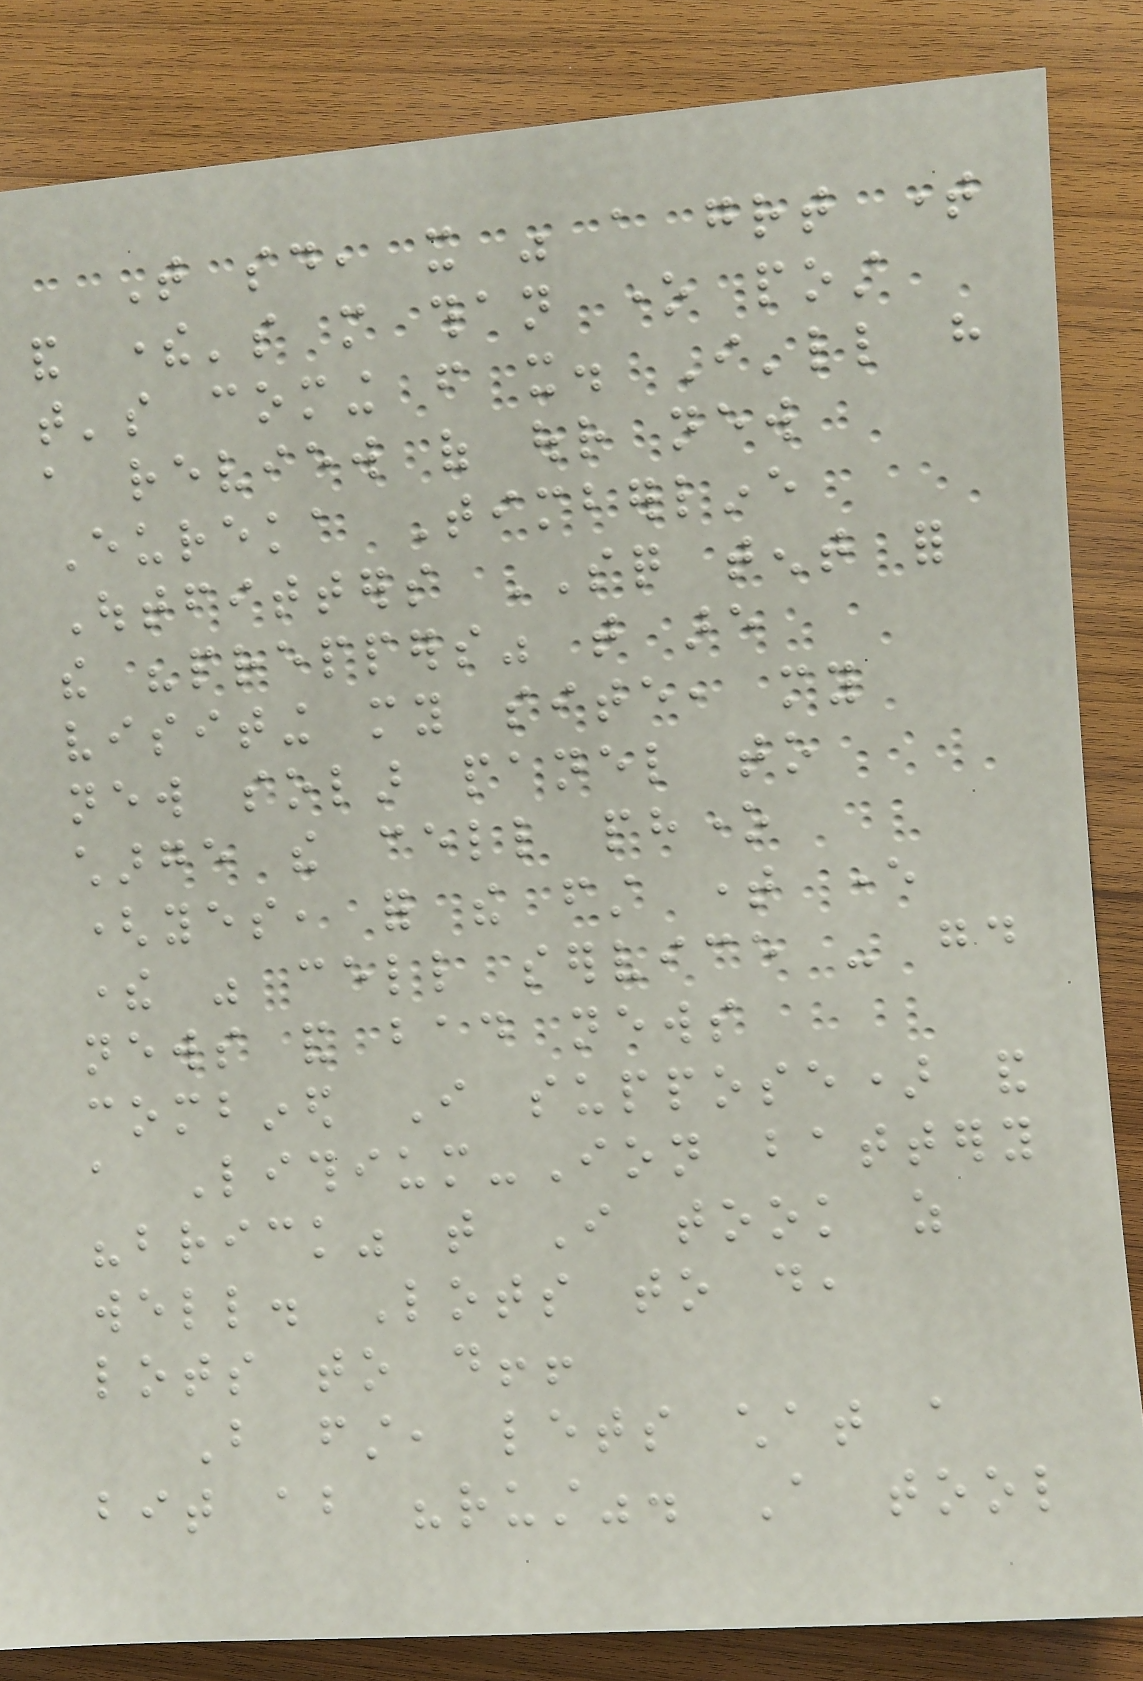That said, it was a great time
and there's more than one post
that's coming from it. I'll have
a review of our new
Eureka Timberline
Outfitters SQ tent for
the "preppers" that are
visiting my site, my
new solar panel to
charge the cell phone
(yes, for the first time ever
there was cell service - good
news and bad news
combined I suppose) and
a Lithium-Ion battery
"brick" that I took as
well. Lots to do,
lots to do!!
But first, lets chat a
bit about "rust". A tool
